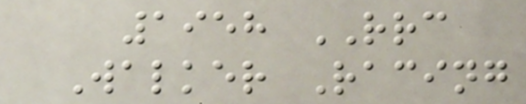1958 RRC
Walker Racing
